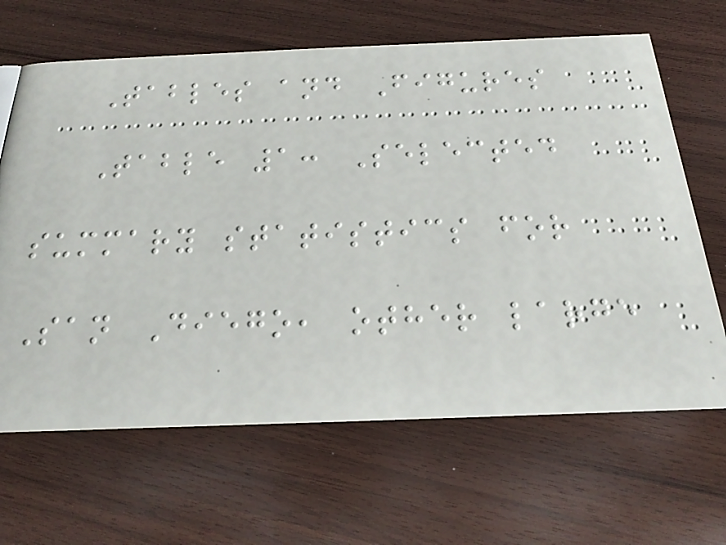Tables and Figures
Table 1: Selected
summary statistics for
San Diego, other large
